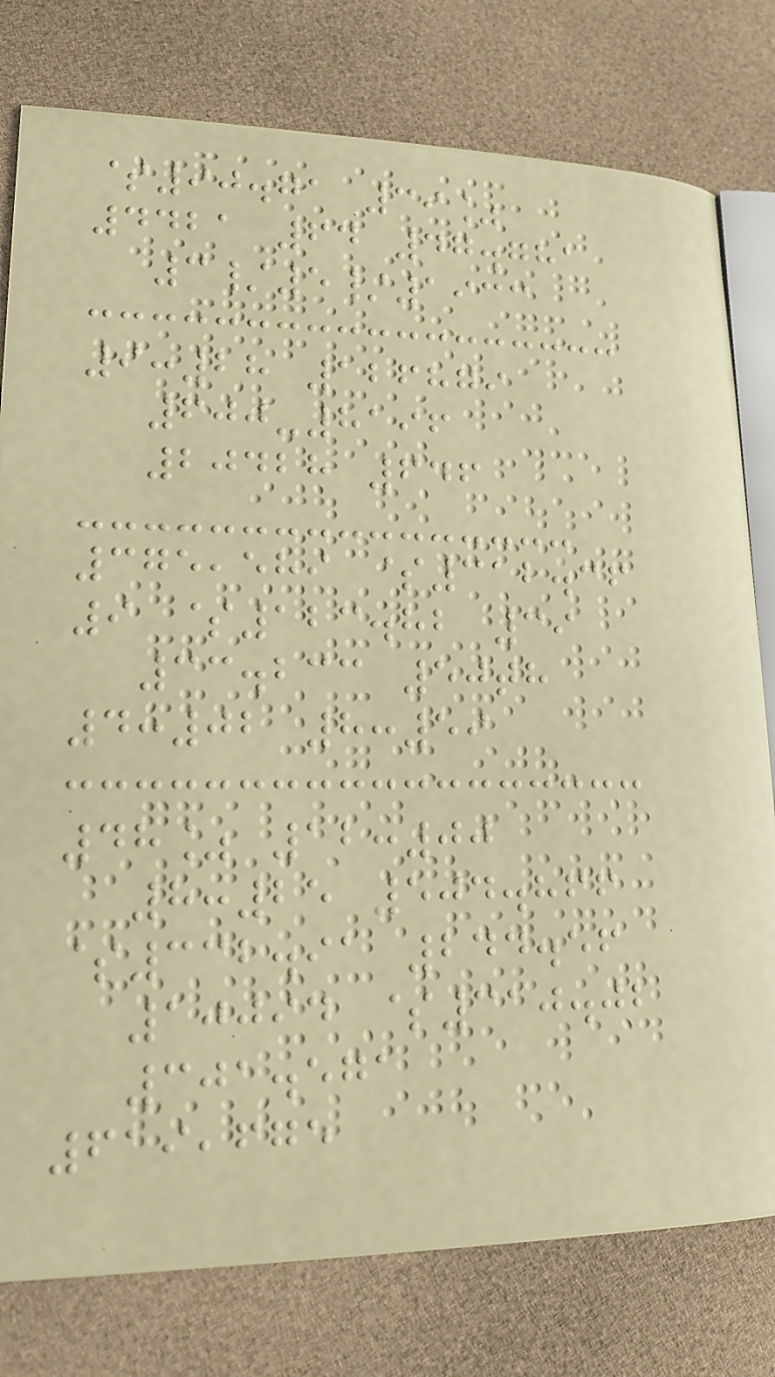$90.71 39%
4421 64 47.781
3/5/1933
9:28 126879
600-8196
20428 646
375,589 $312.36
9 $123.82 39
33.233 50th
4:02 8:59
48% 12:00
8:25 504.866
$332.91 244.56
10094 $310.02
301.571
619,675
